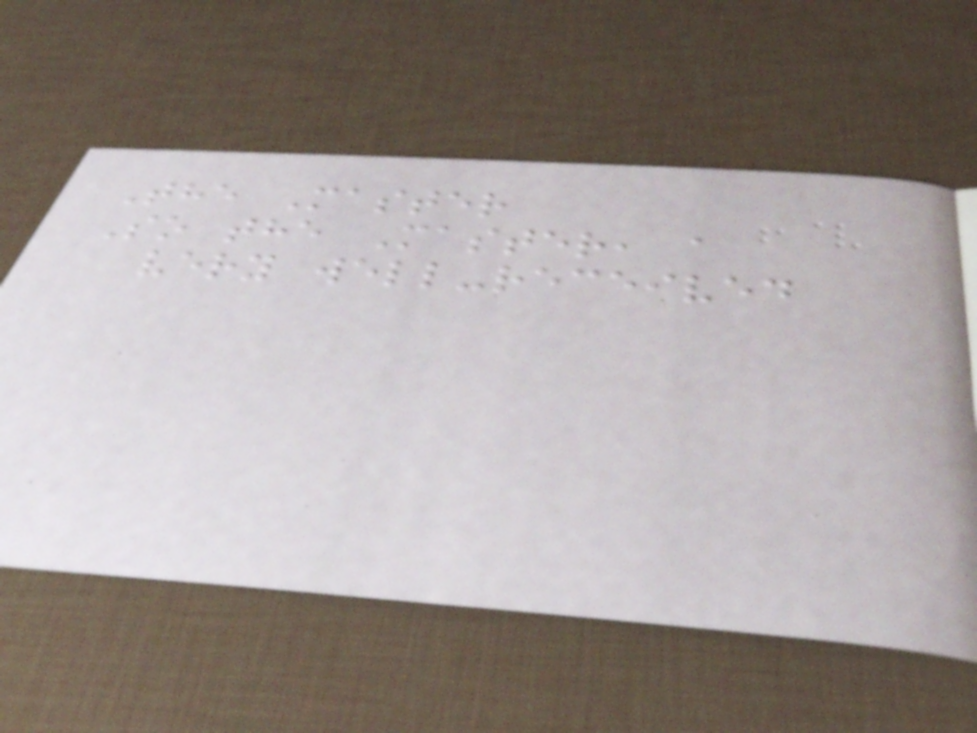The Master
So the Master, a
very well-received
